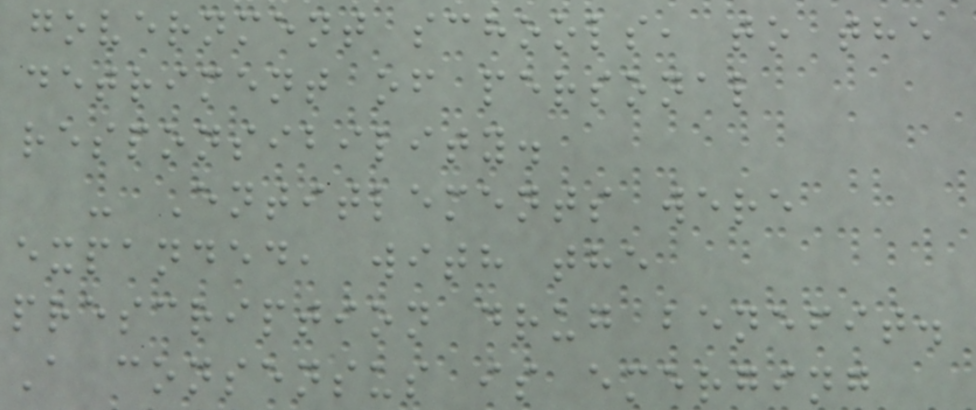government schools, to the
detriment of personal
responsibility.
- Entitlements were
expanded, with the
prescription drug benefit.
A consensus is emerging
